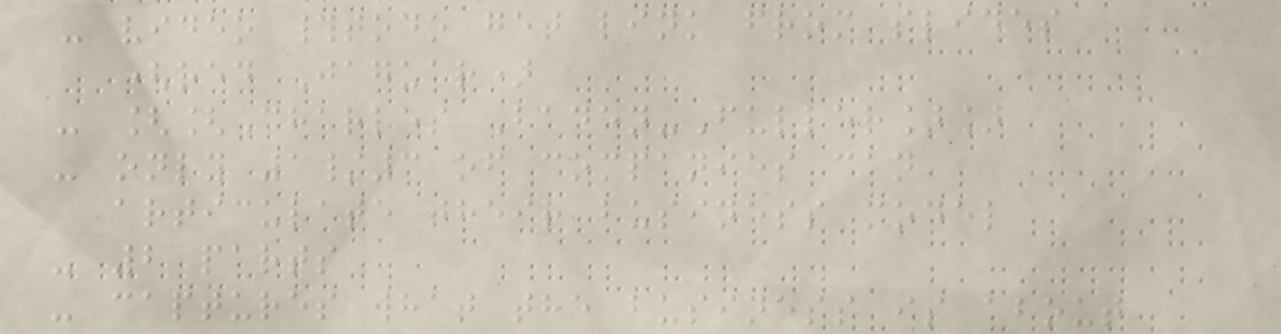- video #todo get link from slides
(red Jaguar)
- [[Charles Baden-Fuller]]
- only 1/3 of companies can
articulate their business model
- 2 parts
- captures what the business is about
